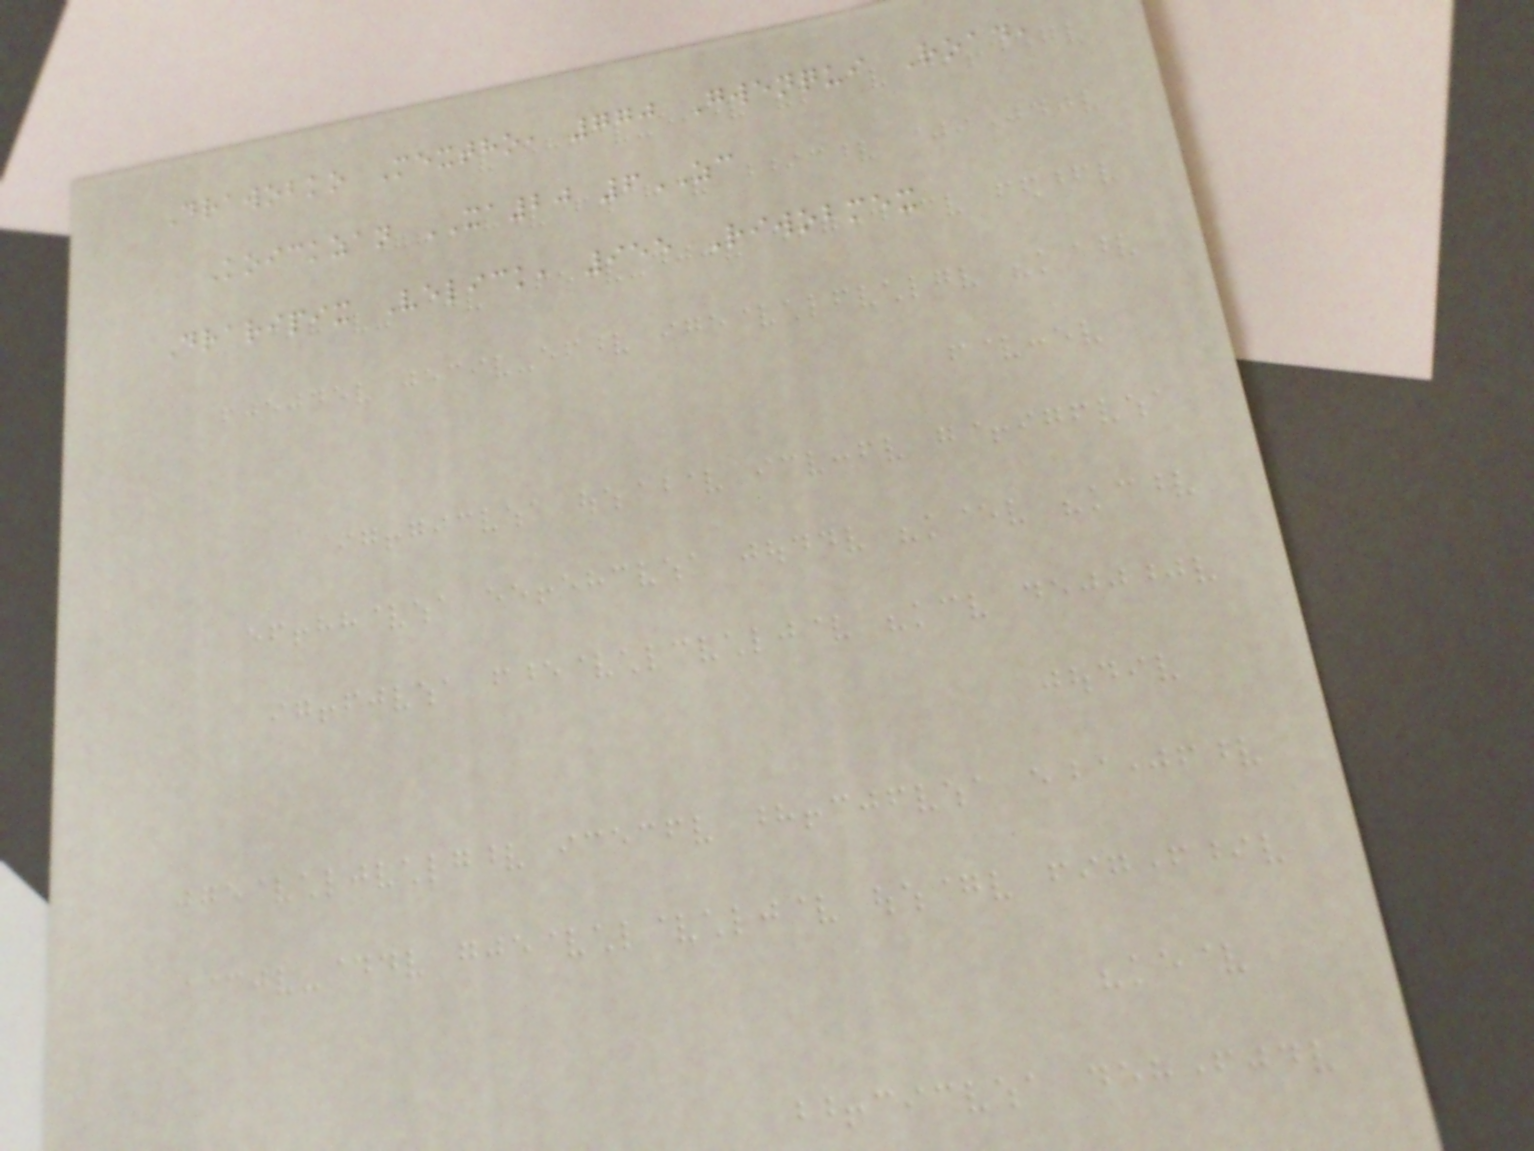Drawobko Mextho, 770 Gwenqui Road,
Koickzan XA20 6ZC
Draripix Velick, 955 Riwobmex
